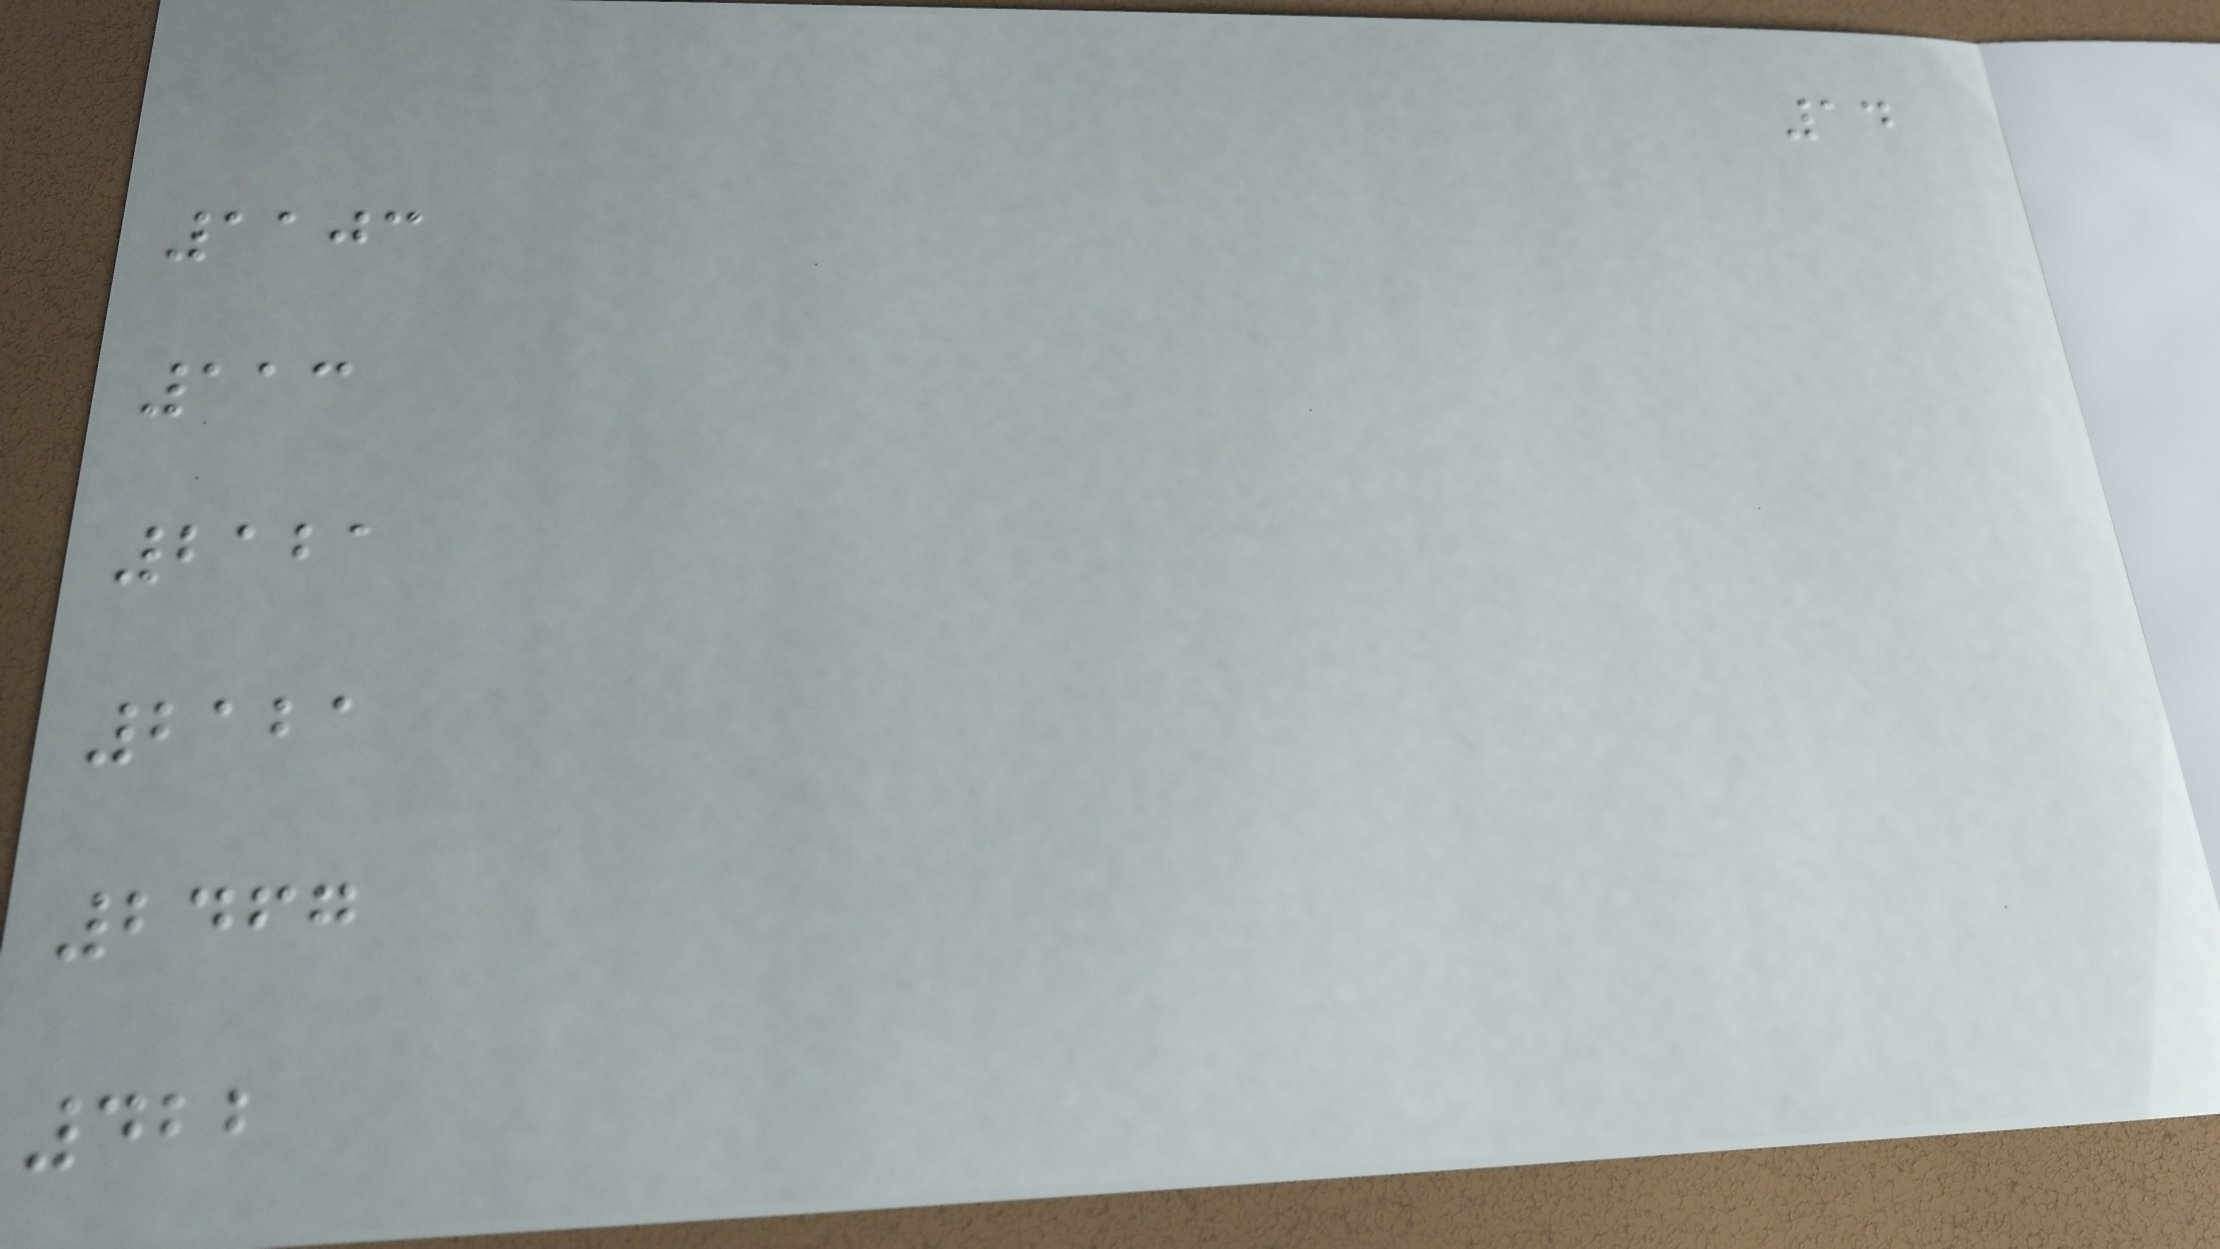14
1103
113
2121
2121
2467
422
